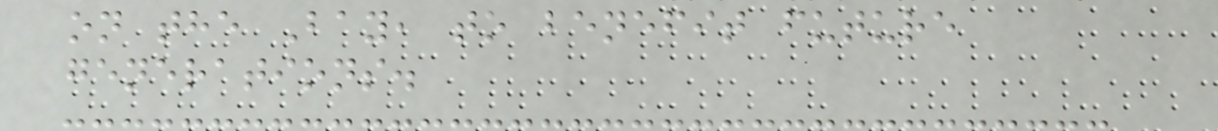on the Bay, to benefit future
generations.
